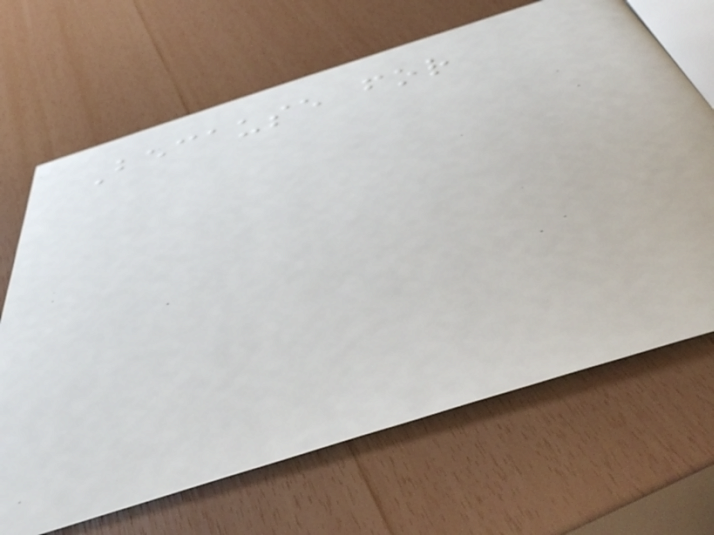Because for
